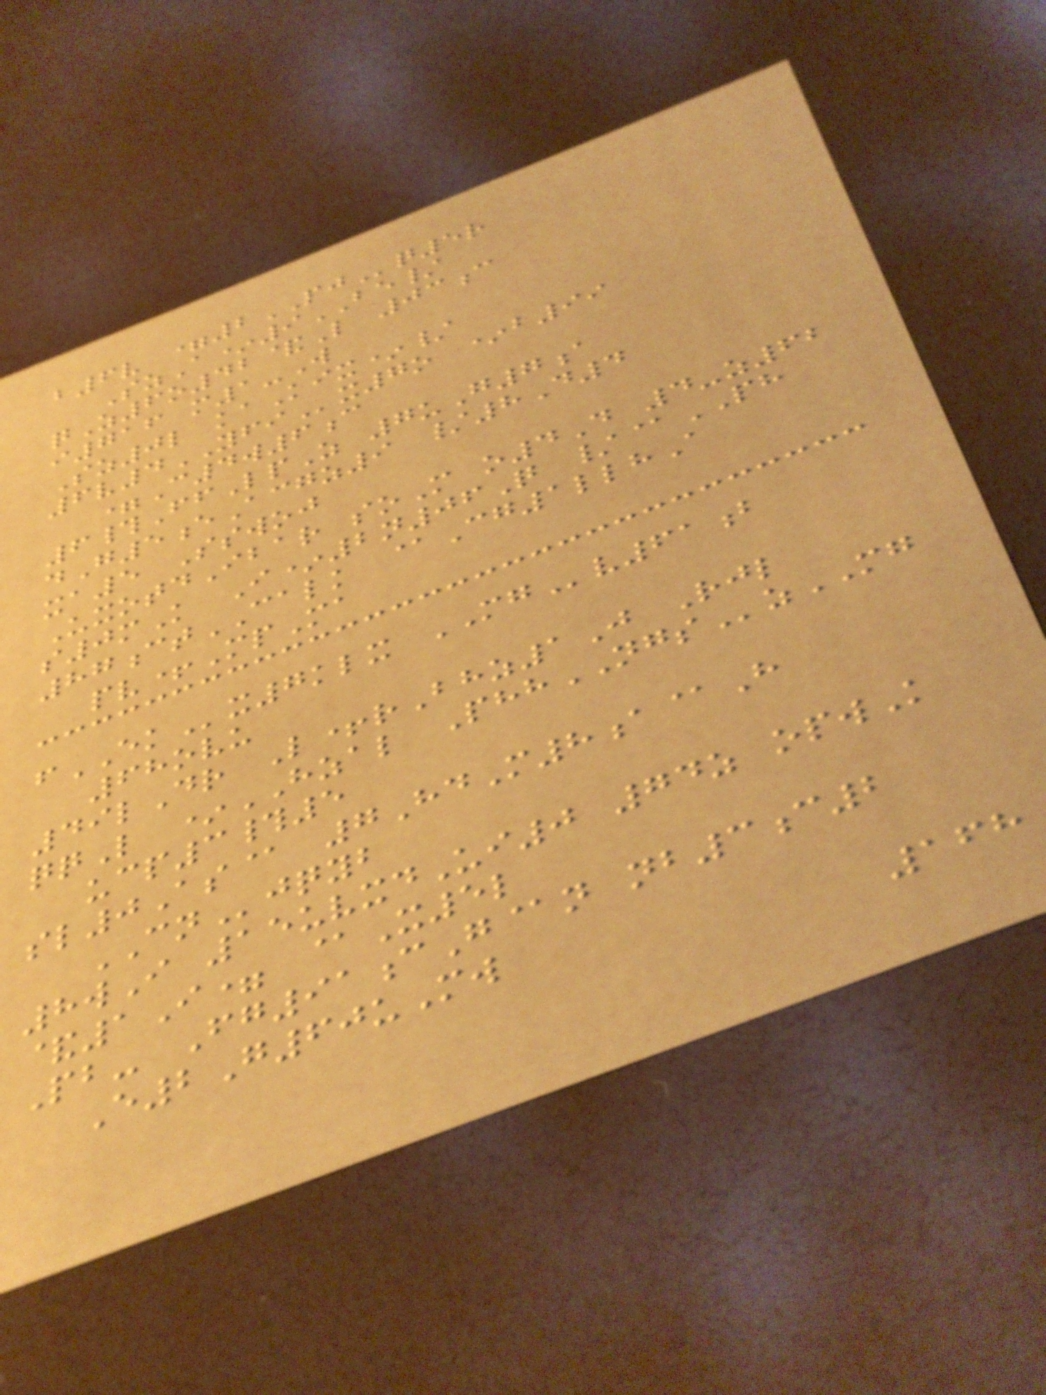b6v =2PJq5r
SzA*9BE/
qZ6o42&L 03c
i716 m1-W
Sz0l kaKix*/
6v4YFIx7o *b99
=C4w6c
6#FfLpZ 7uG7a
dG5eAcgz9 /8D4
xa5 Sswoj
UxotdIbar soM o4D 4-z62
s0mK I*2n06Q /@PH
87ctCALK @Cg1llhA
pv+MpMa
fEKx7klx MGv61b
68ovu
49lDr L+rBhz1J Rjl
qqL *HZAL PhhNGSzMG
ucp3#5
sl0As@ 7HdM8a@H
CNjqyb
8wI 15uvxdUi0 74z opwK
&1I= @X5l
Pb- Fg91cG@n nb3c2
E2G60uMw
168
